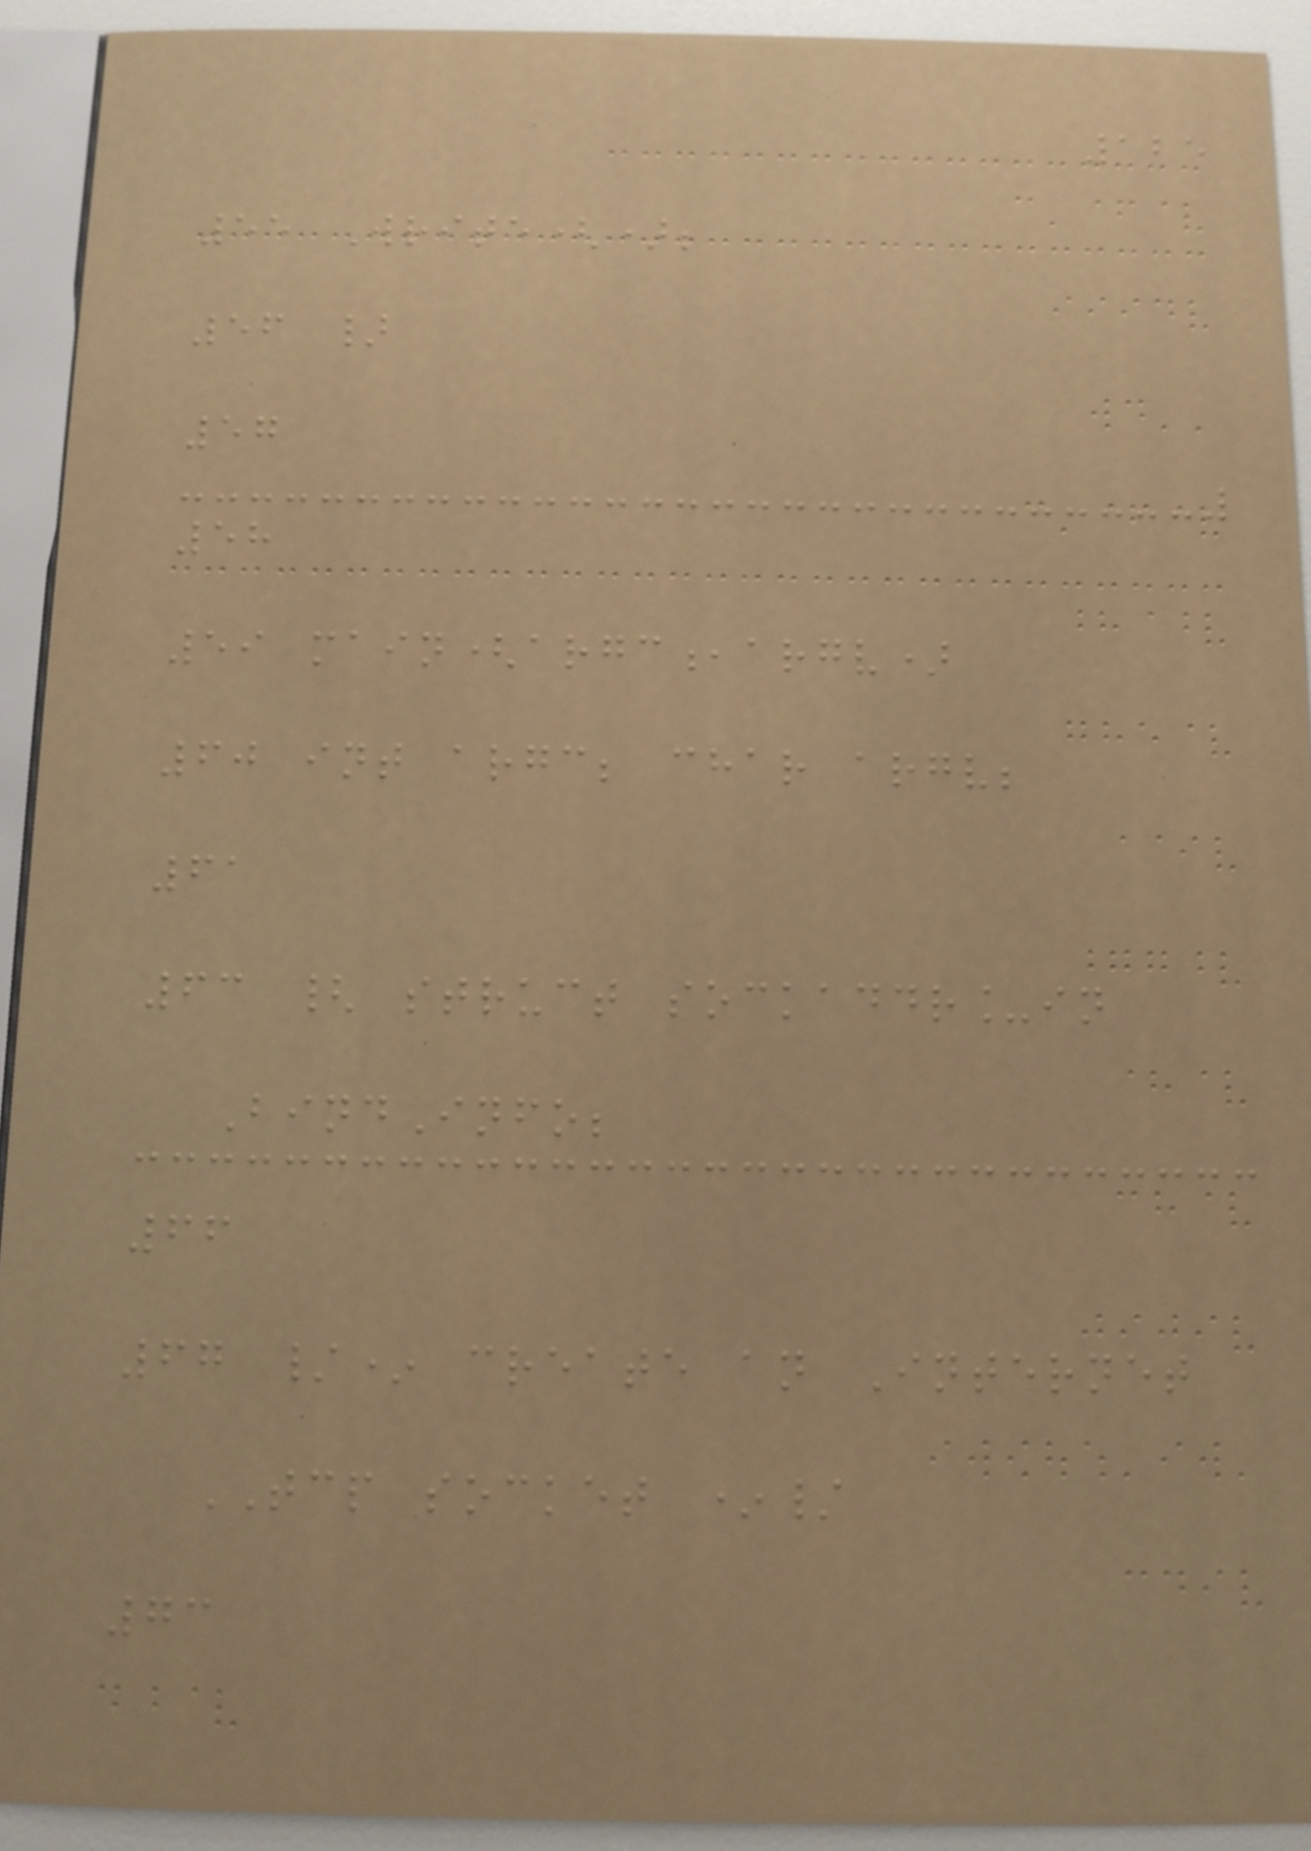125
55 Write();
56 }
57
58
59 main(argc,argv)
60 int argc; char argv;
61
63 { struct sockaddr_in
BindInfo;
66
67 /* create an Internet
TCP socket */
73
